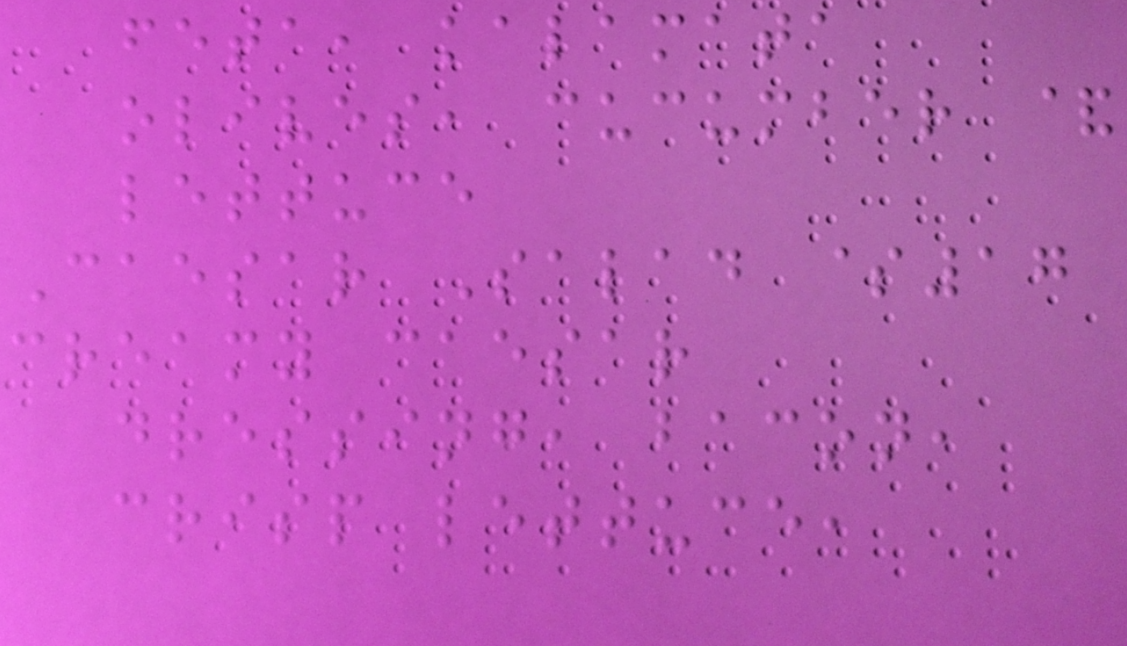feta, kalamata
olives, cucumber &
lettuce
Caesar Salad $17
creamy caesar
dressing, bacon,
crisp lettuce,
